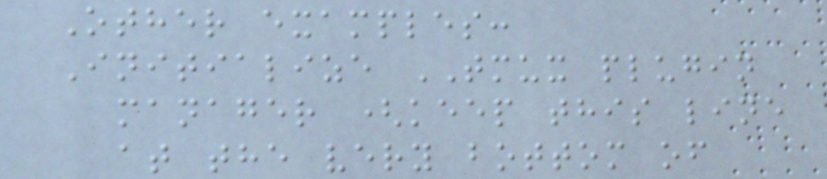Other examples:
Initialize TMUX plugin
manager (keep this line
at the very bottom of
